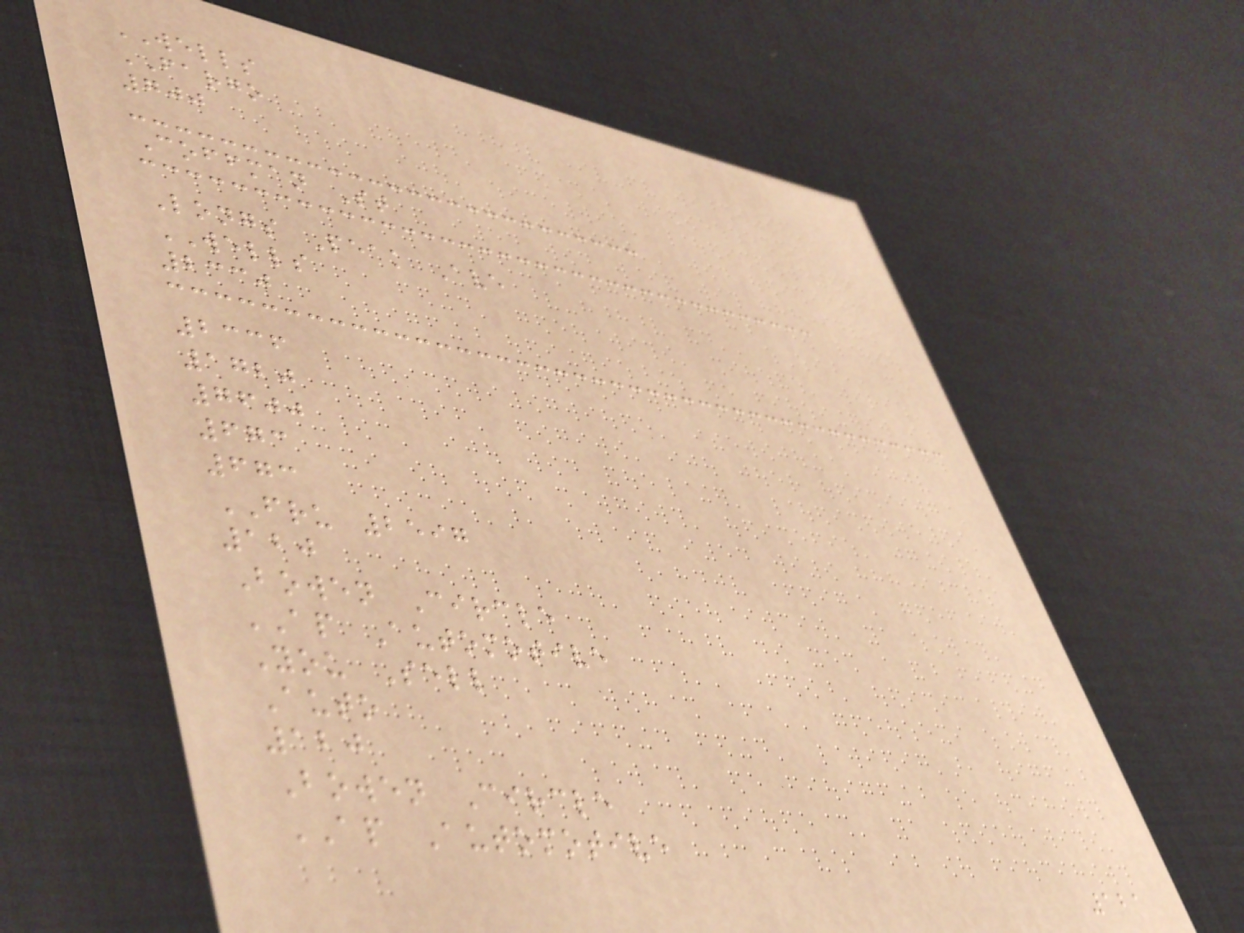WELLS
FARGO
700
Coffman St
Longs Peak Ave
WELLS
2330
2336
1720
7600
673
673
FRU 2597
120
Bowen Circle
AP Automotive
You Sell
Auto
120
Bowen Circle
AP Automotive
121
